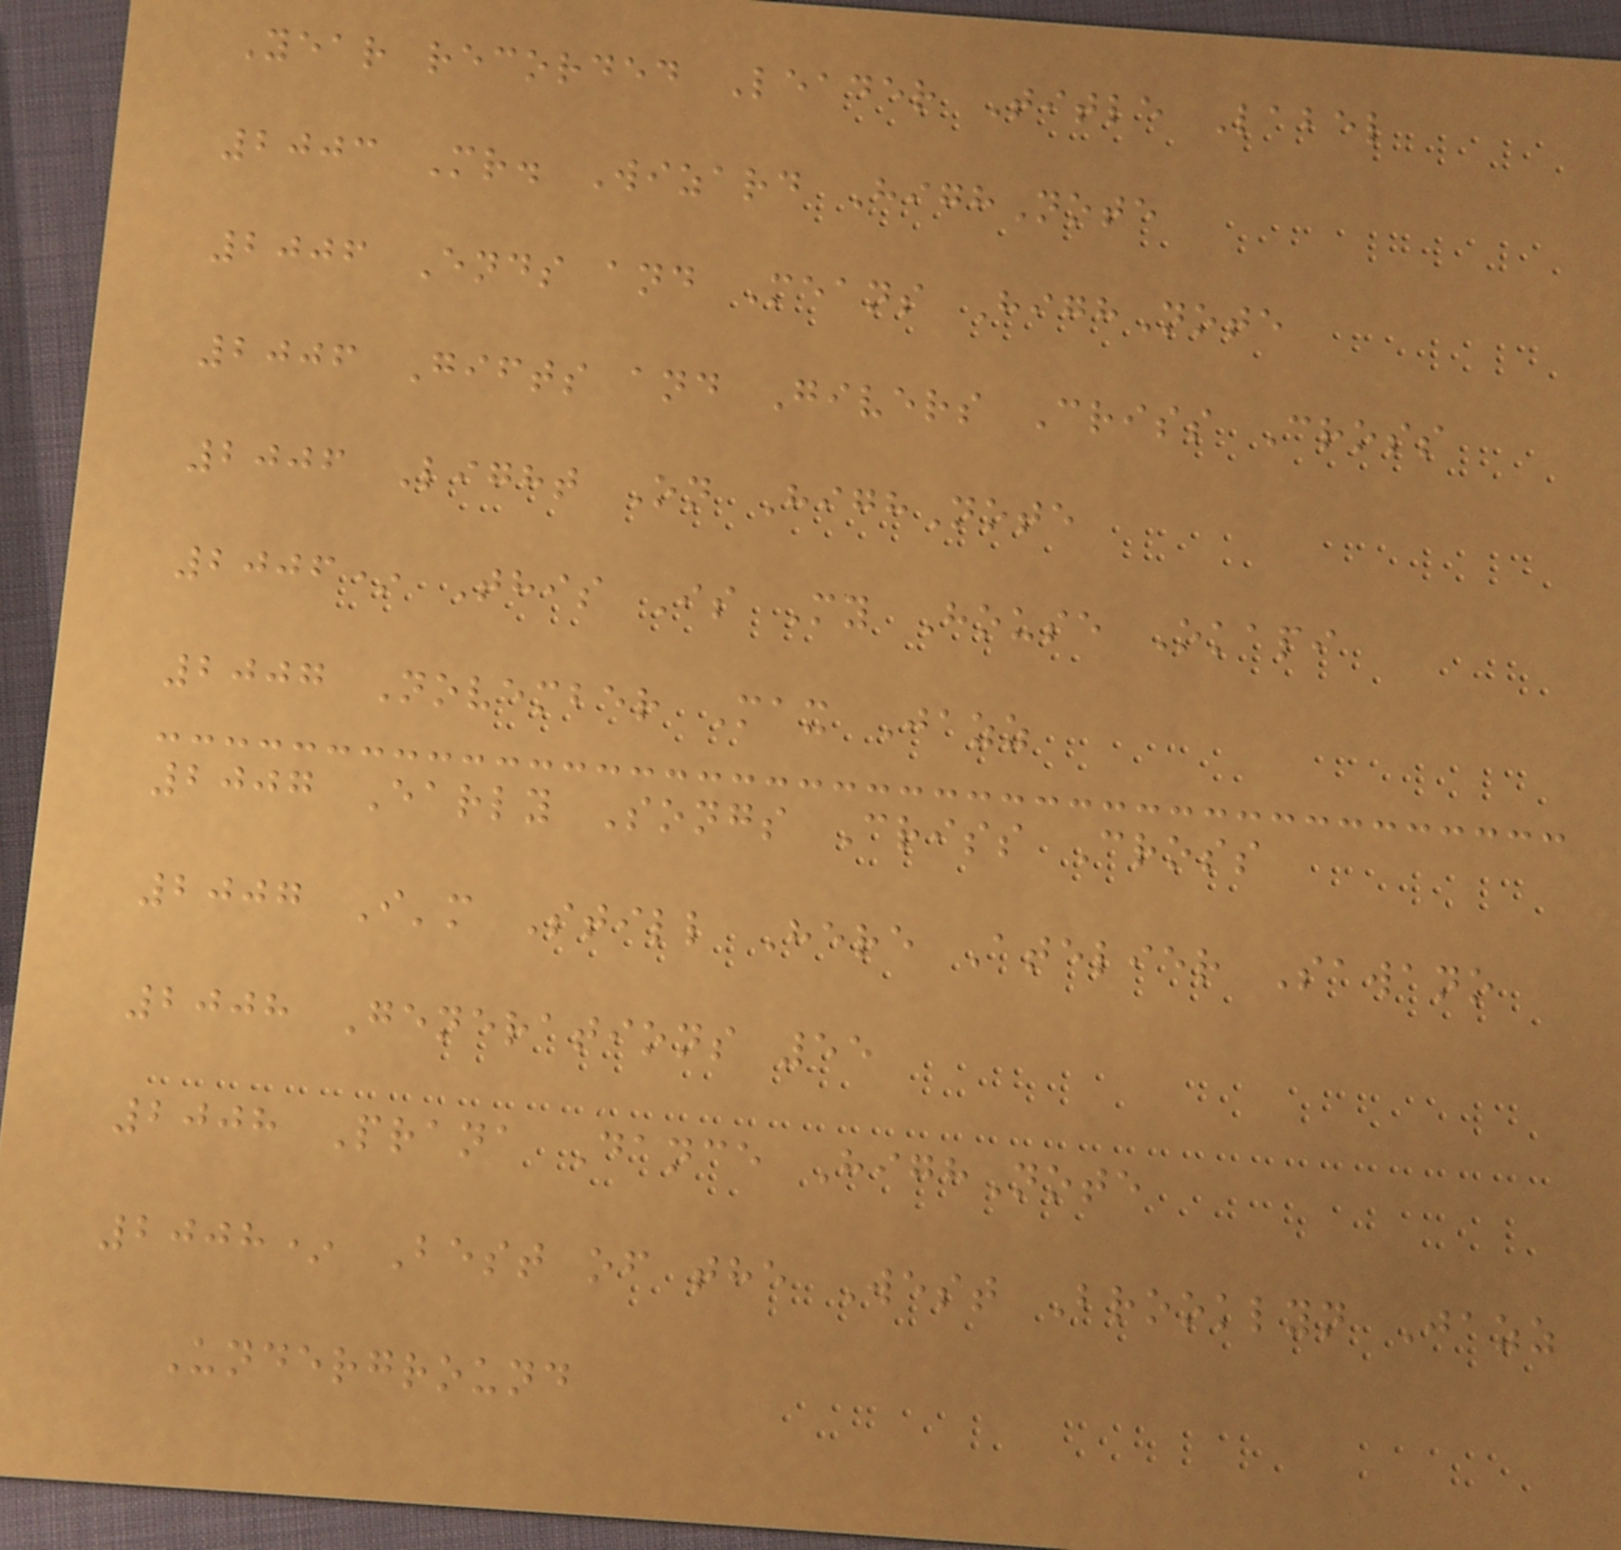Year recorded Leader Title Label
2003 Mr. Wizard HighNote
2006 Ends and Means HighNote
2006 Gifts and Givers Criss Cross
2006 Light On HighNote
2006* This Is My House Okapi
2007 November Max Jazz
2007 Early Songs Criss Cross
2007 I'm Still Here Atelier Sawano
2008 Generations 55
2008 Prana Dance HighNote
2008* Best of the West Brooklyn Jazz
Underground
